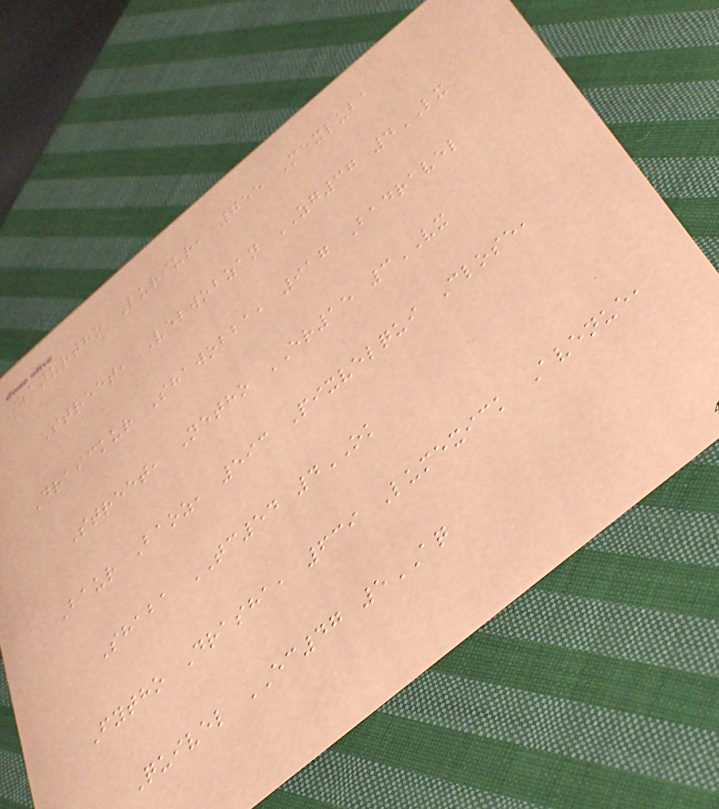Zanurtho Luriur, 755 Mexluba
Street, Velwobzan ZG37 4LX
Draickur Shawobba, 917 Badravel
Street, Netho ER15 3VX
Baur Baoz, 593 Pixvelqui Close,
Shaba TC54 4OK
Fytho Drasha, 639 Lumexick Avenue,
Quivel EC47 5AQ
